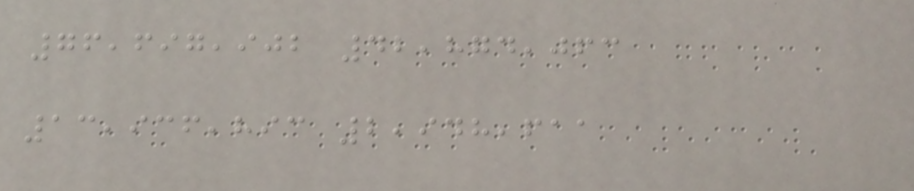76,697,902 42,874,063
13,936,893 2,948,611
